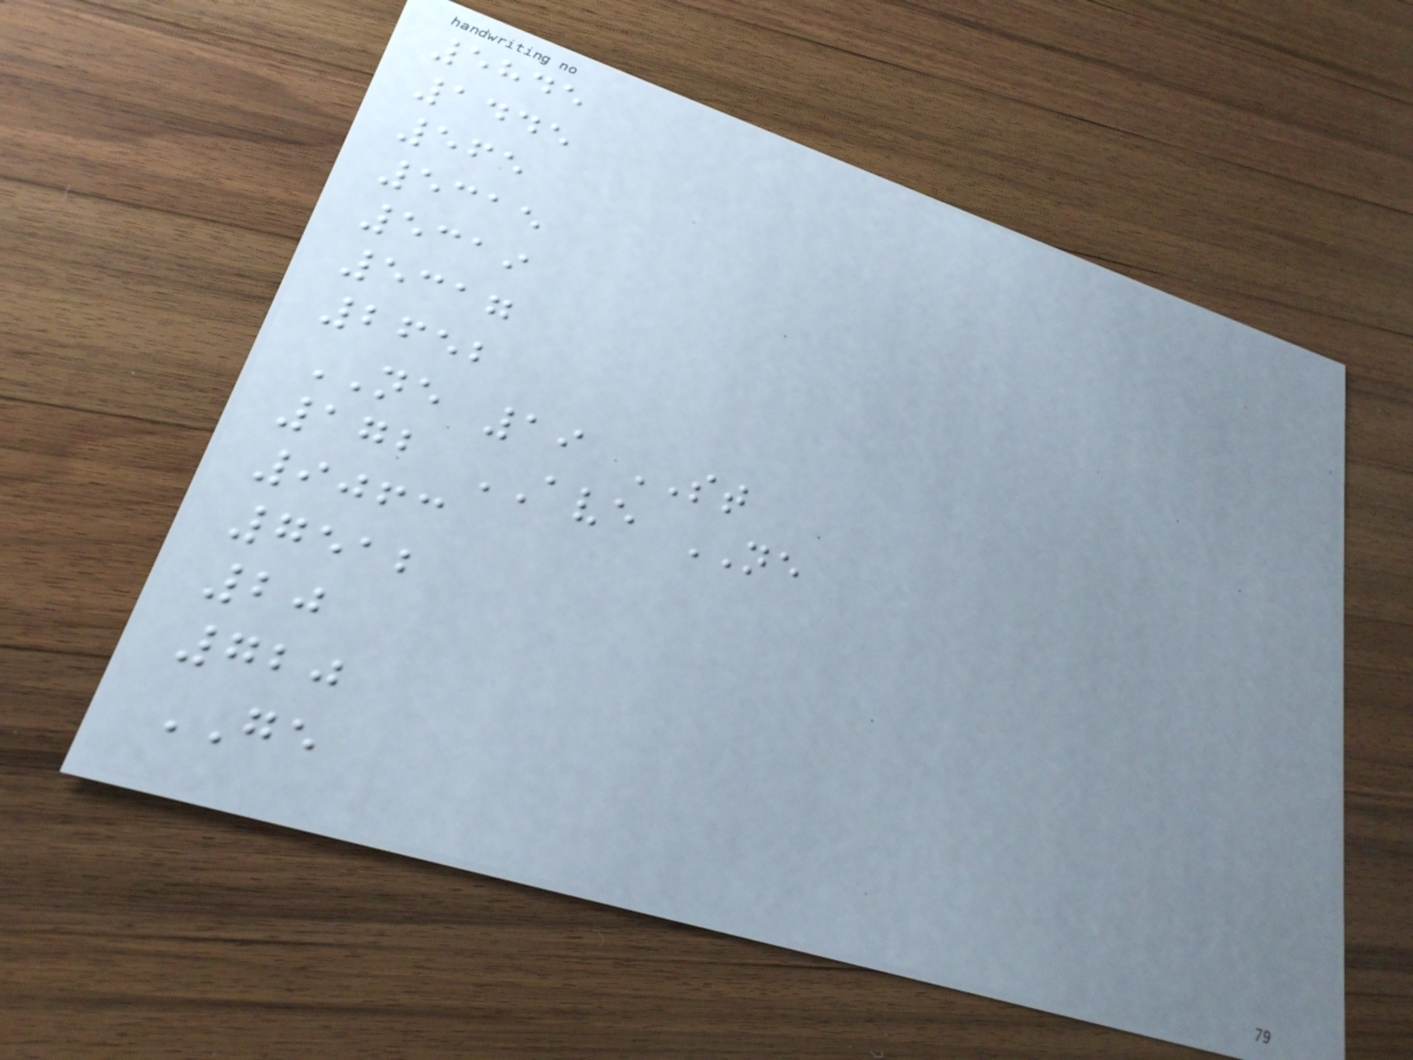5845
1445
565
5315
5319
5317
2652
NE 19 ST
172 AVE NE
9063
7512
20
720
GE
